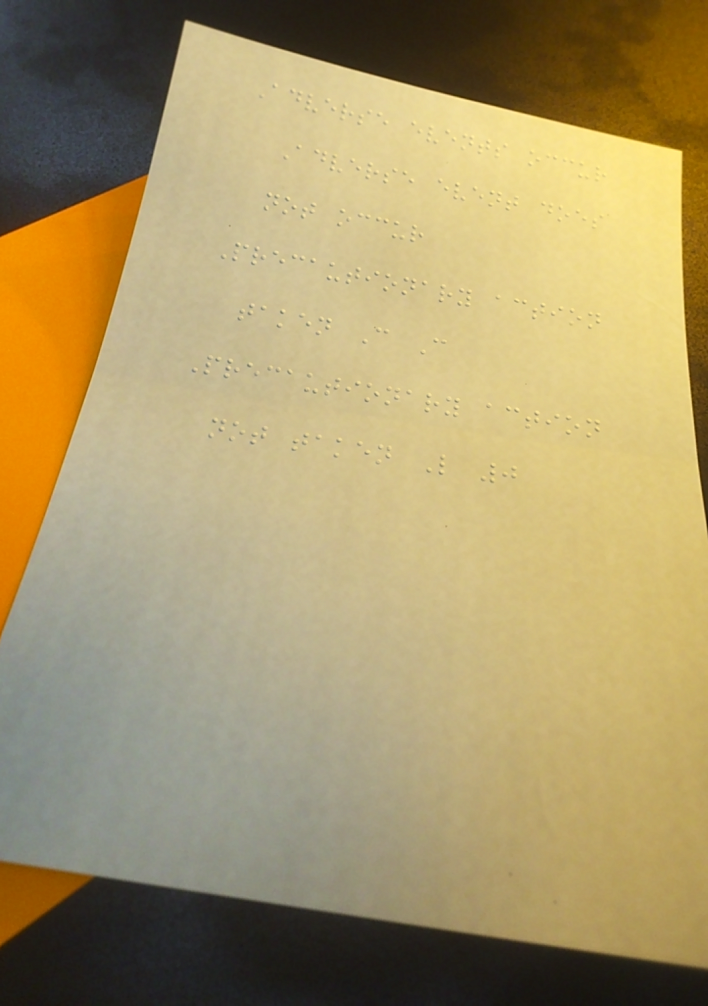Adverse events occur
Adverse event does
not occur
Precautionary action
taken C C
Precautionary action
not taken L 0
